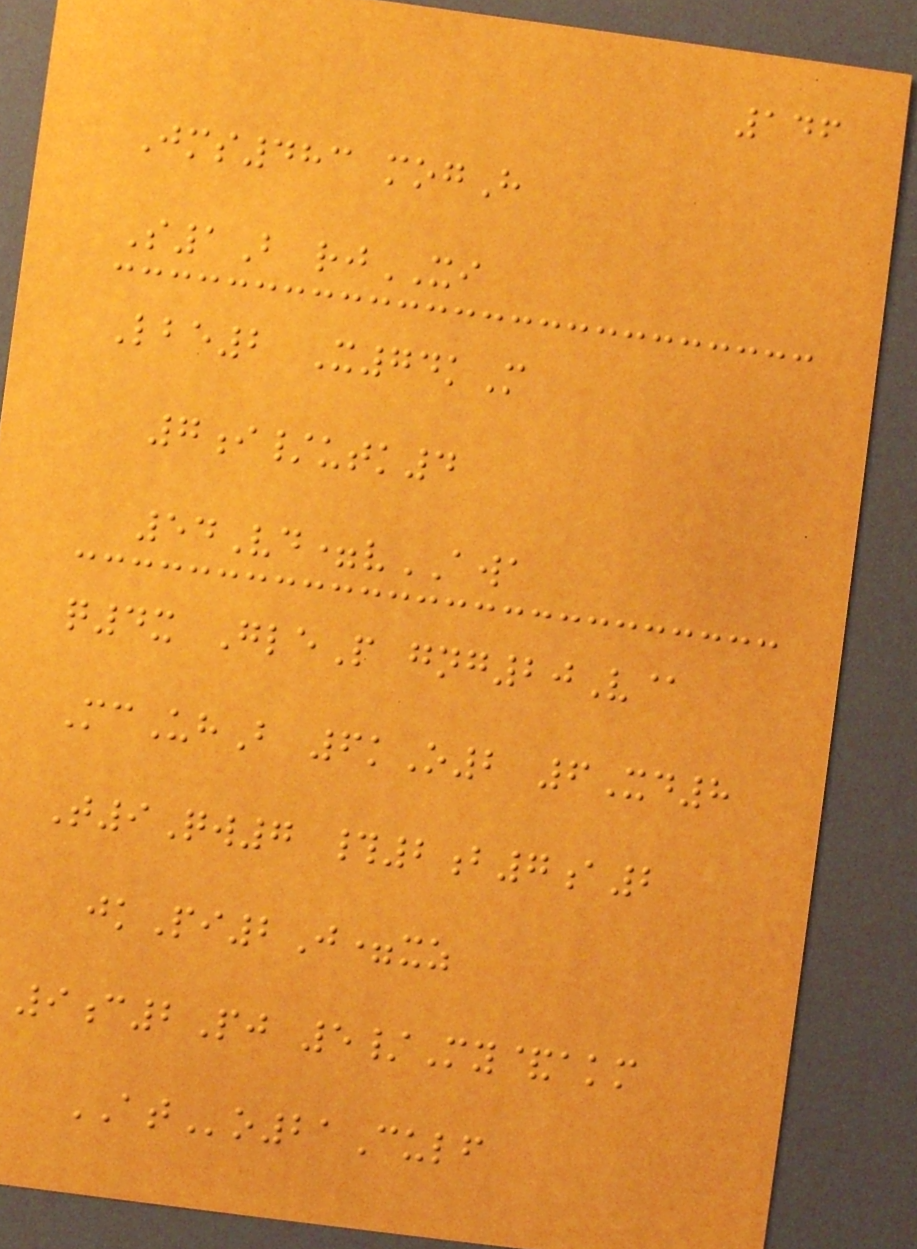146
Jms483 mogH
S1B rjXI
Lbe2 X74kM
7i/utk4
54Vd=vAWA
q4x GleP gng20V@
McUhB 6kO2 6Xd8
T9Qw7 #2b7a2
jkPi2J=xz
9c2Pj 5/My&akm
ATo21Culf
